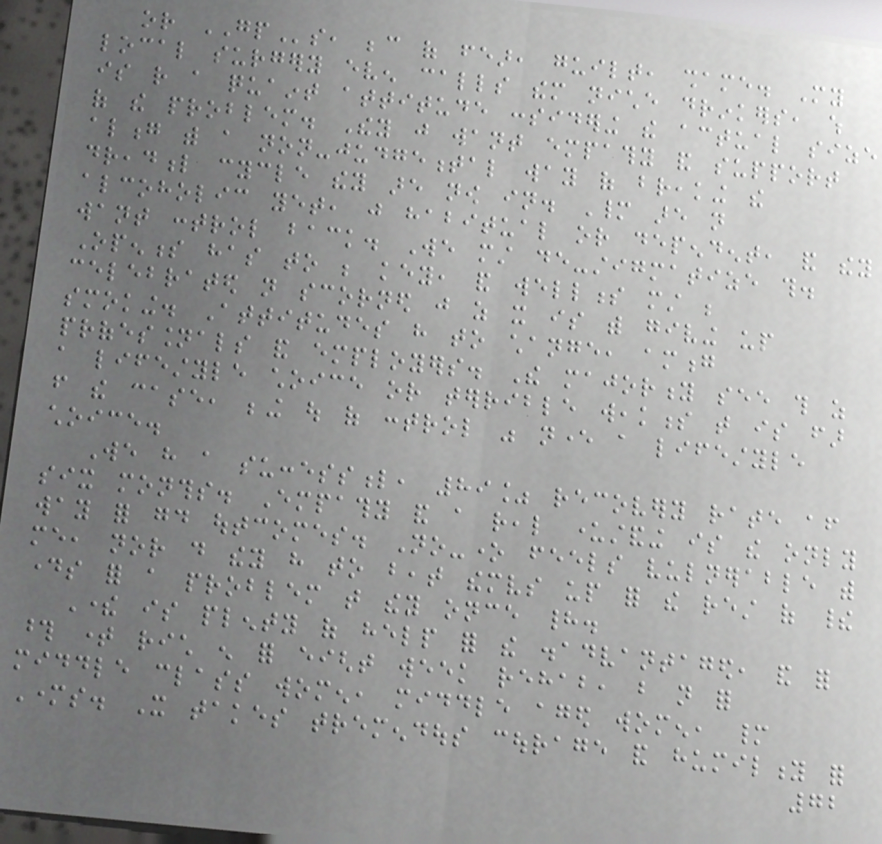or GPs, because of fear, guilt, shame. My
local surgery even calls them niche drinkers, which
is rather a quaint attitude considering the actual size
of the problem. They just want empathy and support
along with a non-judgemental way of breaking the
dreadful cycle they are now in. Many are not
alcoholic yet, just habitual or dependent, and they
want control back. We must de-stigmatize this.
Openness has to be key, and wellness must be
celebrated not scorned just as it is with giving up
smoking. Attitudes have to change, among
professionals and employers. The majority see this as
a lifestyle choice or terrible weakness that is far
from the case, being out of control was never a lifestyle
choice.
We have a successful, 89% recovery rate after
six months. Empathy and a real understanding is the only
way for good outcomes. No-one feels vulnerable with
me, nor do they have to beat themselves up for the rest of their
days for a problem that they once had.
There is plenty of help for the disadvantaged, and for
those time rich enough for eight week rehab, but not for
middle class women, middle aged women, many
Mothers. It takes tremendous courage and humility for
72
